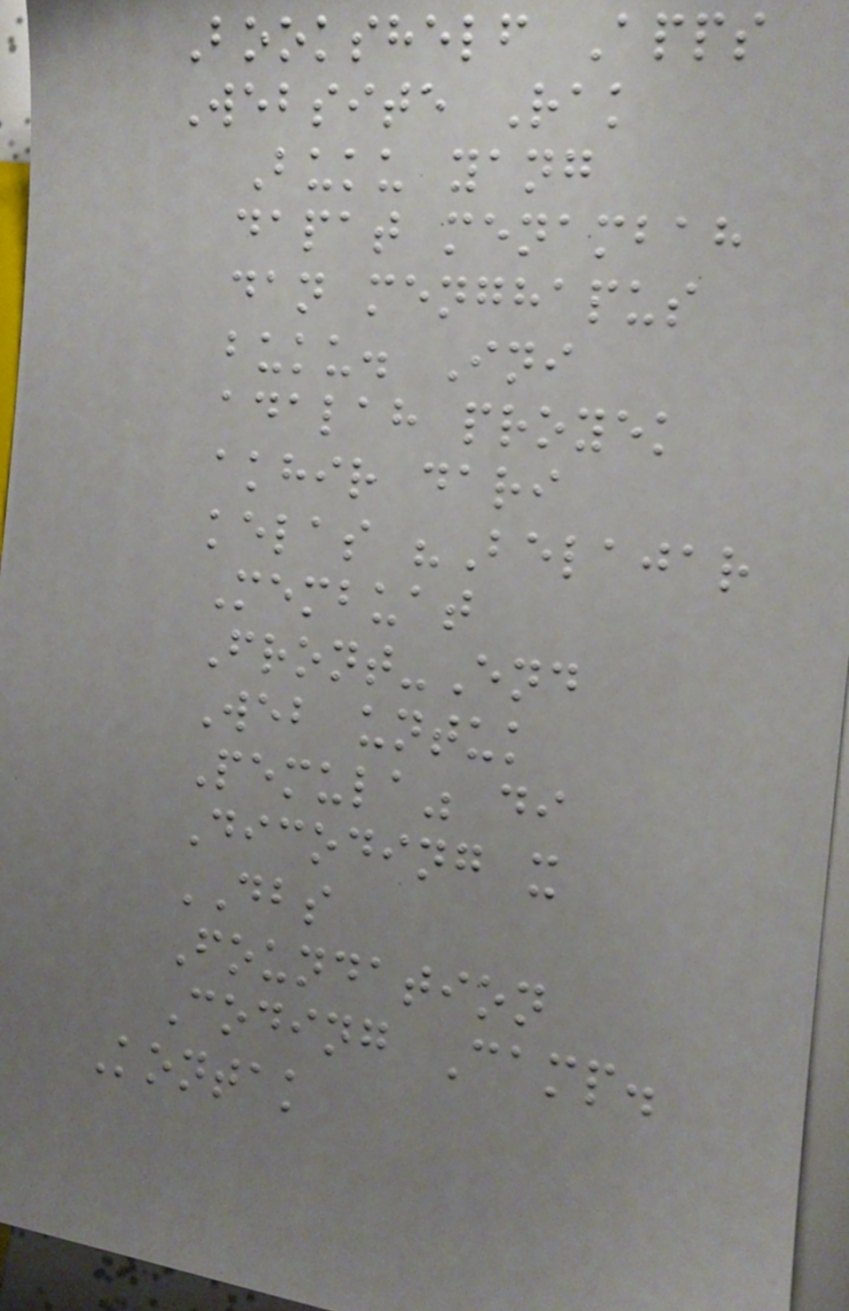Bookshelf Apps
Website Rak
Buku yang
dapat menambah
dan menghapus
buku. Ini
adalah proyek
akhir dari
kelas "Belajar
Membuat
Front-End
Web untuk
Pemula" di
Dicoding x
DBS
Foundation
Coding Camp.
Kontak
